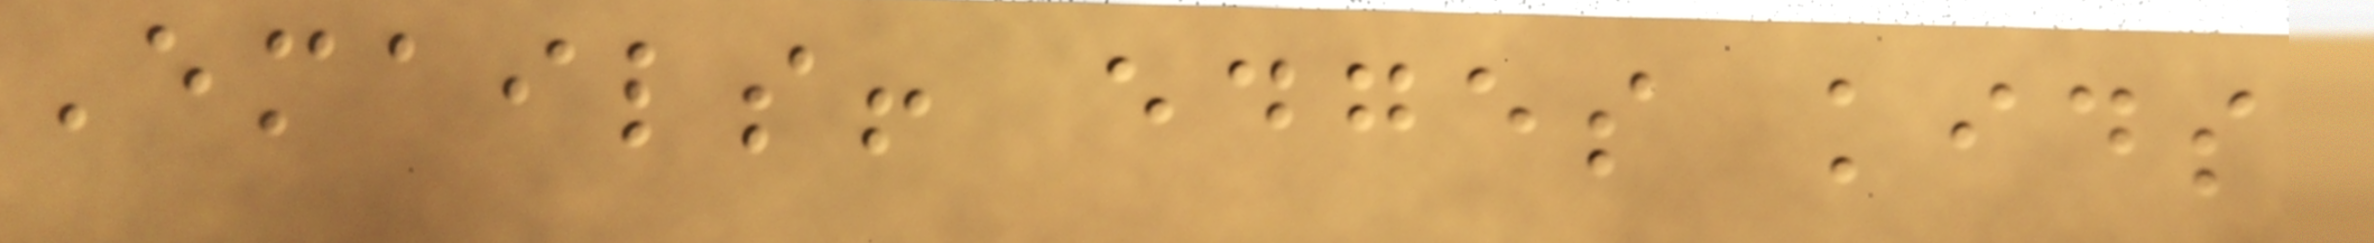Emails! edges kids
